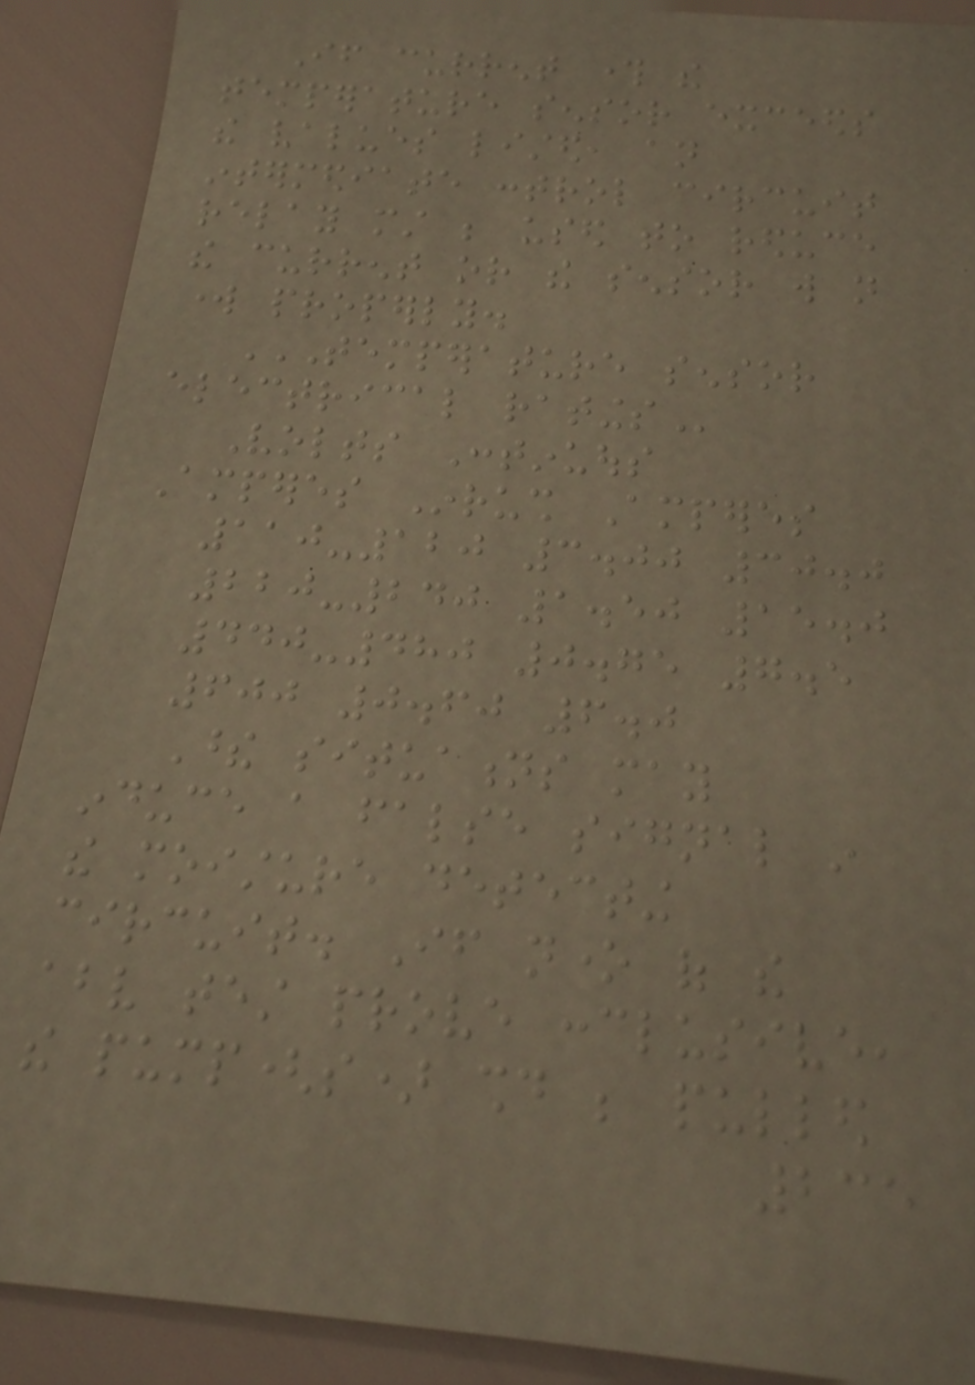If current through the
temperature sensor exceeds
the values listed, an
intermediate control circuit
relay must be used to reduce
the current or the sensor will not
work properly.
TEMPERATURE SENSOR
ELECTRICAL RATINGS
Volts Continuous
Amperes Inrush Amperes
110-120 3.00 30.0
220-240 1.50 15.0
440-480 0.75 7.5
600 0.60 6.0
These situations may
induce a false signal in
the moisture detecting
circuit. If none of the
above test prove conclusive,
the pump(s) should be pulled
235
